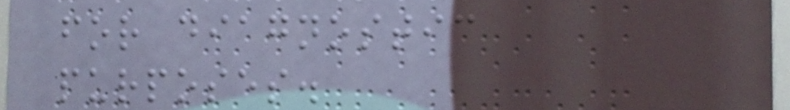for diagnostic
purposes.
